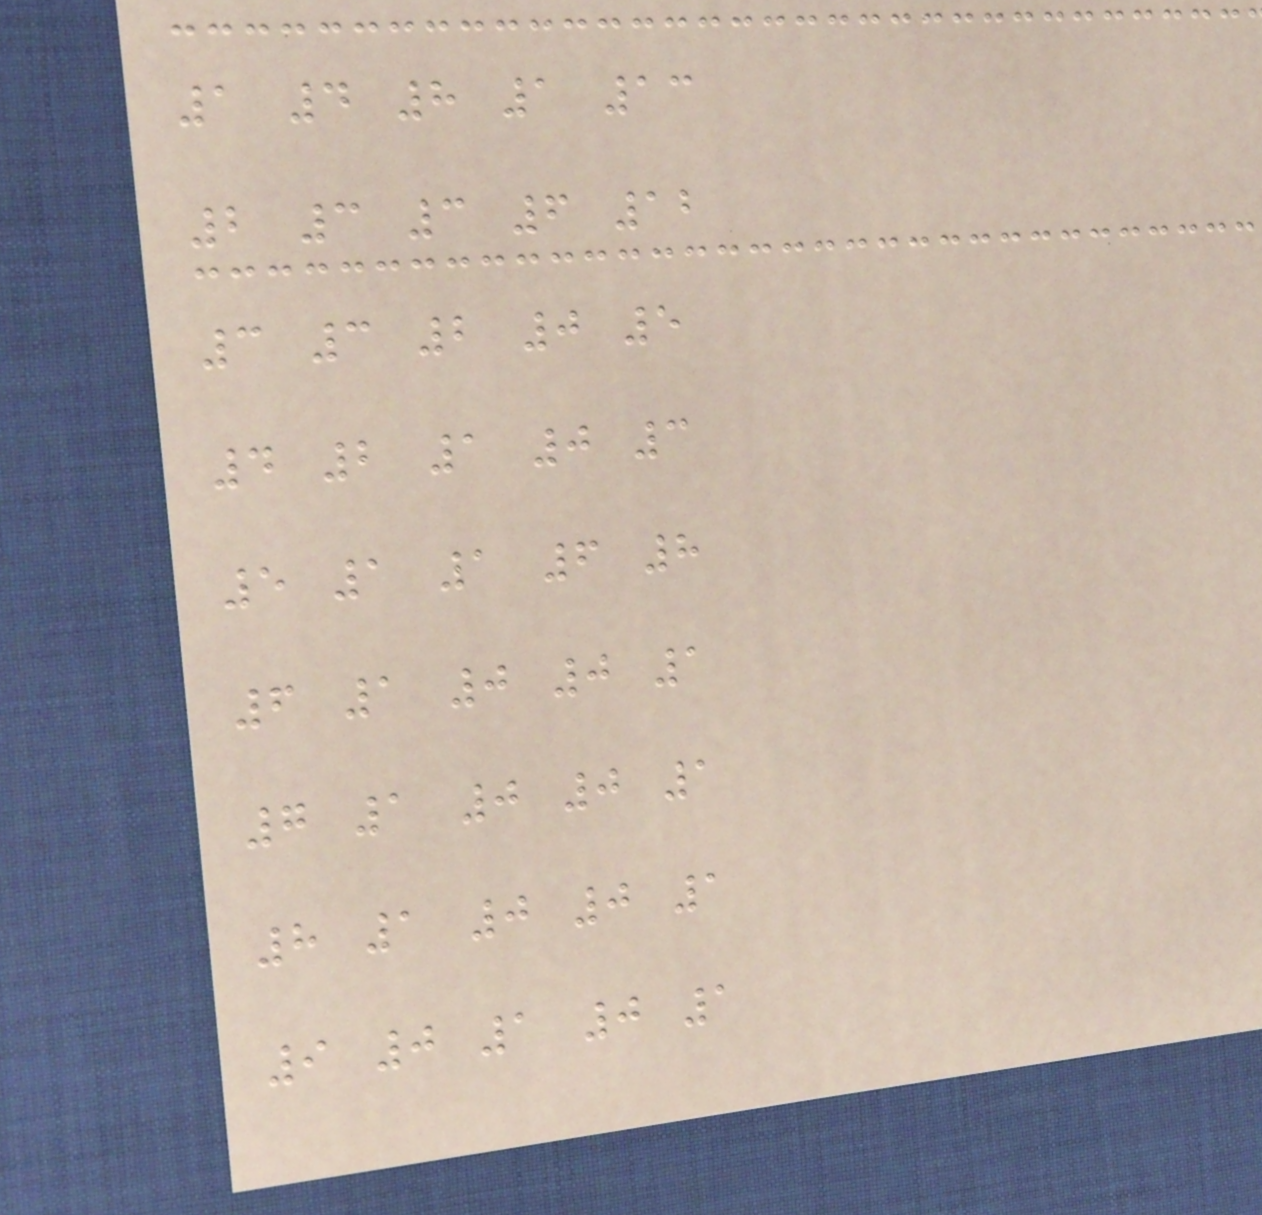1 4 8 1 13
2 3 3 6 12
3 3 2 0 5
4 2 1 0 3
5 1 1 6 8
6 1 0 0 1
7 1 0 0 1
8 1 0 0 1
9 0 1 0 1
